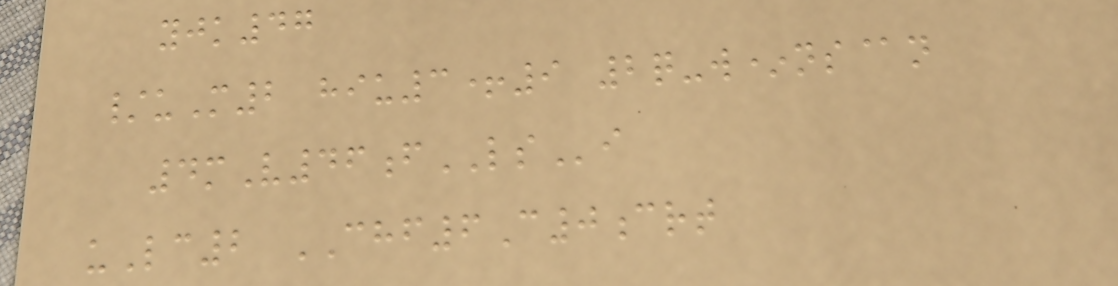yjk47
/uM2 hiu3+9 2q-w*ns@n
4mV46fLSi
uLc2 CHF6C0crt
